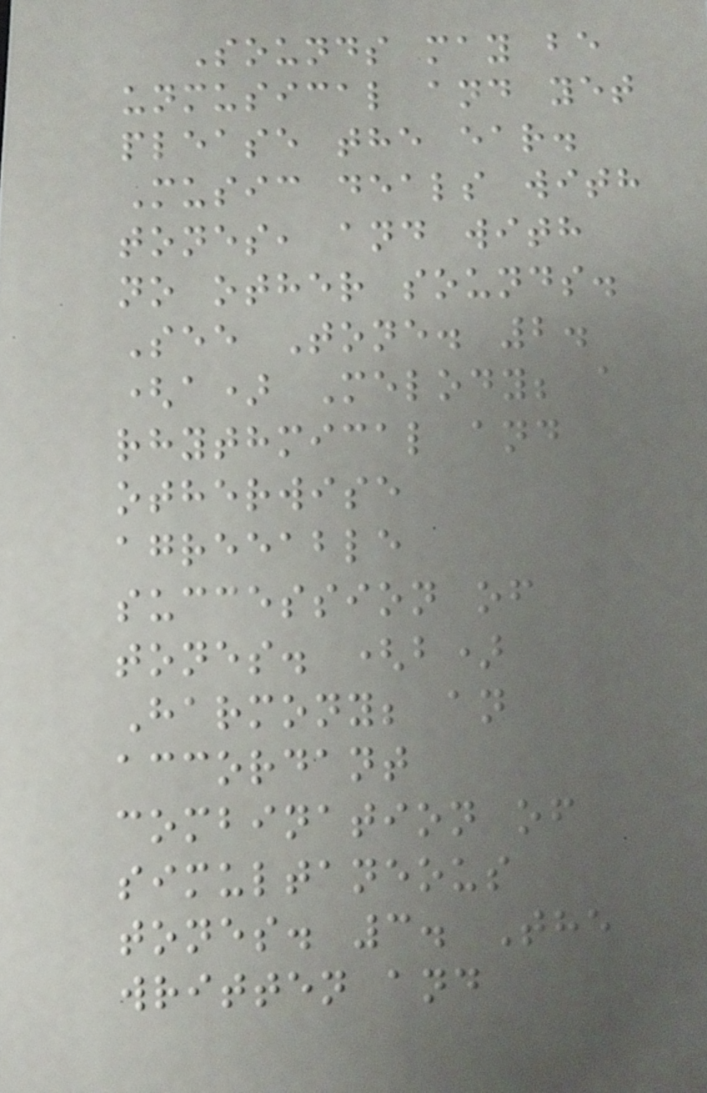Sounds may be
unmusical and yet
please the ear.
Music deals with
tones, and with
no other sounds.
See Tone. 2.
(a) Melody; a
rhythmical and
otherwise
agreeable
succession of
tones. (b)
Harmony; an
accordant
combination of
simultaneous
tones. 3. The
written and
